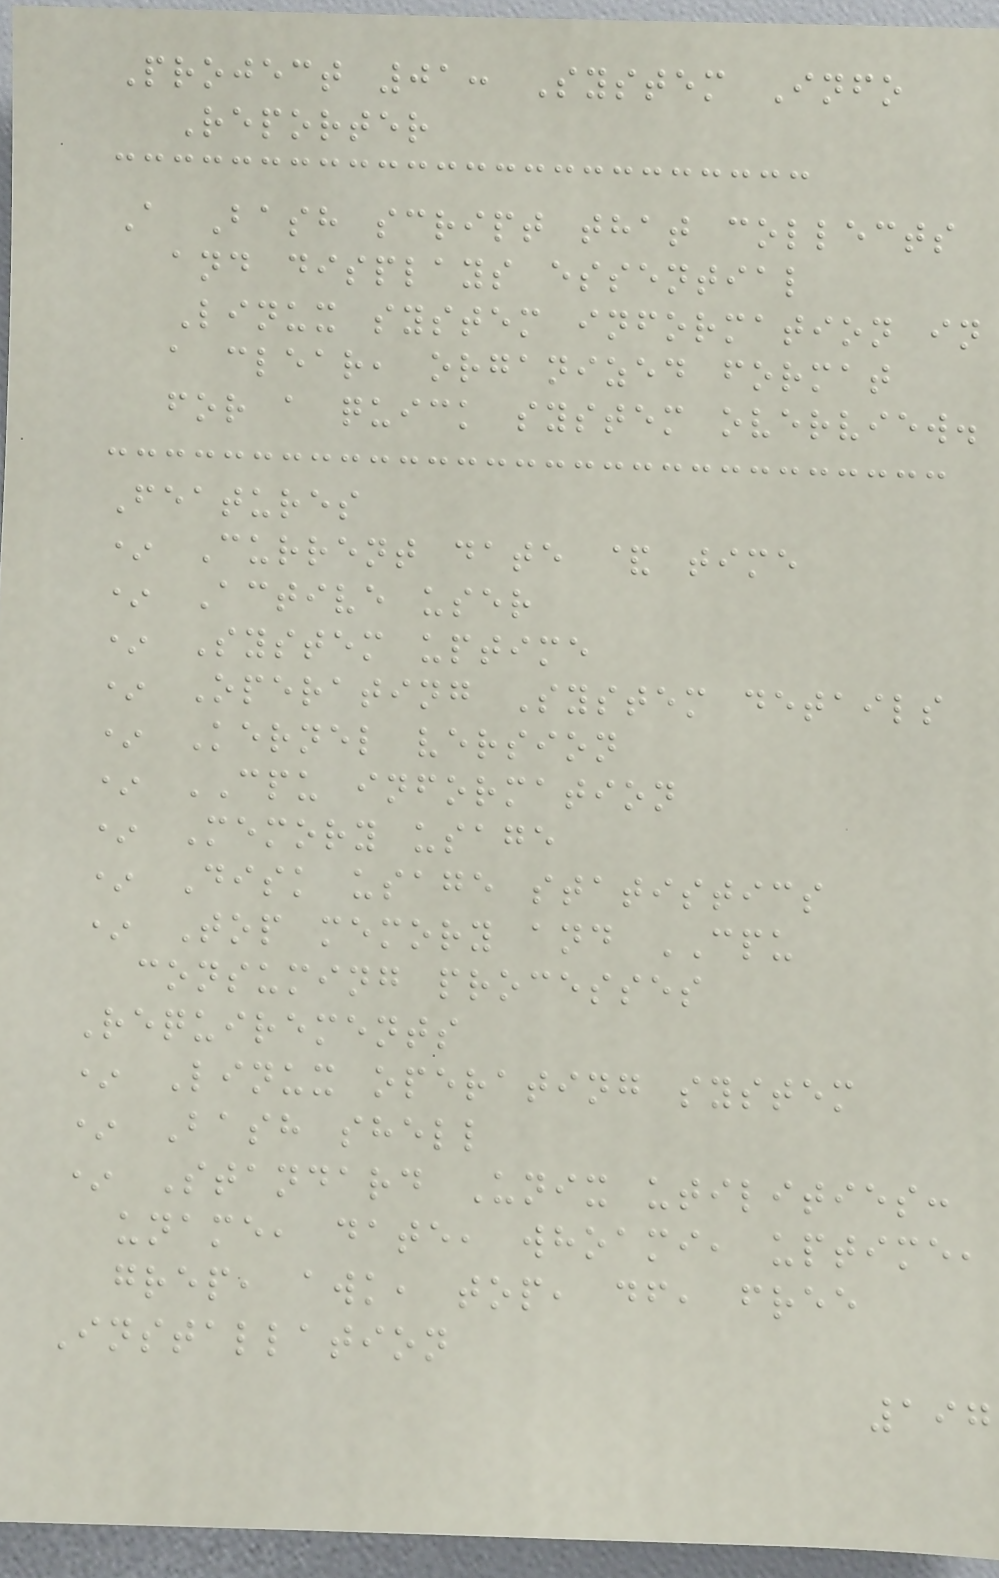Project 01: System Info
Reporter
A Bash script that collects
and displays essential
Linux system information in
a clear, organized format
for a quick system overview.
Features
* Current date & time
* Active user
* System uptime
* Operating System details
* Kernel version
* CPU information
* Memory usage
* Disk usage statistics
* Top memory and CPU
consuming processes
Requirements
* Linux operating system
* Bash shell
* Standard Unix utilities:
uname, date, whoami, uptime,
grep, awk, top, df, free
Installation
197
